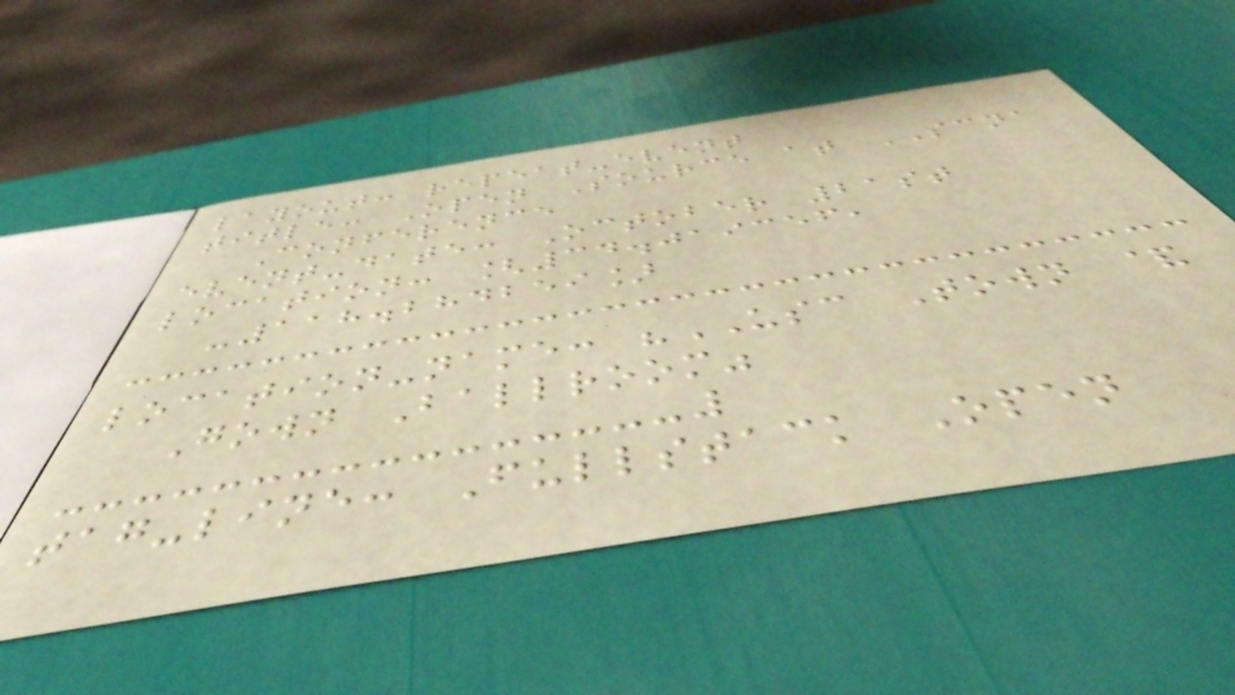layout: repeat-event
title: Open Source at SCNA
Conference
event-date: October 21st
location: [34.019356,
-118.284259]
location-name: "USC Town &
Gown Ballroom"
tag-line: Fullstack Open
